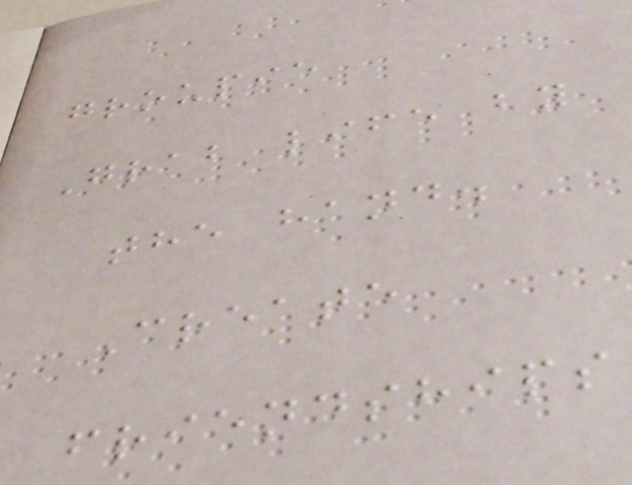groupie
Grab life by
the hand.
Create
friendships
